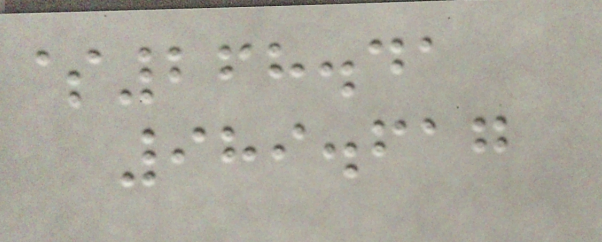$268.41
989.617
